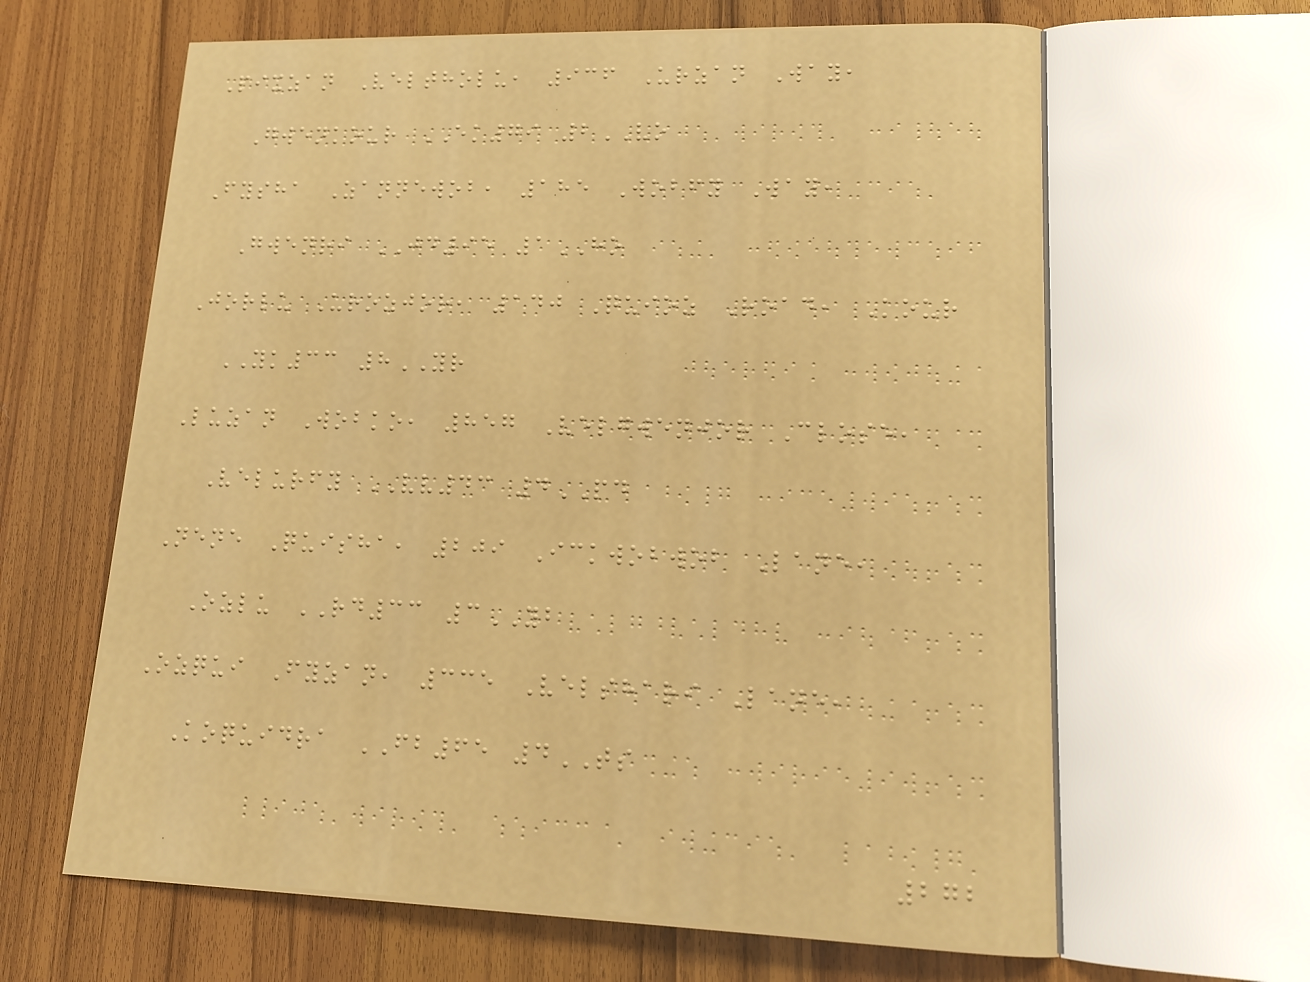Pixzan Veltholu, 936 Urzan Way,
Gwenkour EK79 2VO
Fysha Zannewob, 185 Wobfy Way,
Gwenri JD95 1HO
Jorlu Urozjor, 140 Quioz Road, Kour
YK33 8YR
Luzan Wobko, 857 Velgwenjor Close,
Velurfy VV43 4PD
Nene Quisha, 209 Ickwobwob Lane,
Ozlu RD33 3YB
Ozqui Fyzan, 335 Velshari Lane,
Koquidra FB65 4TS
272
